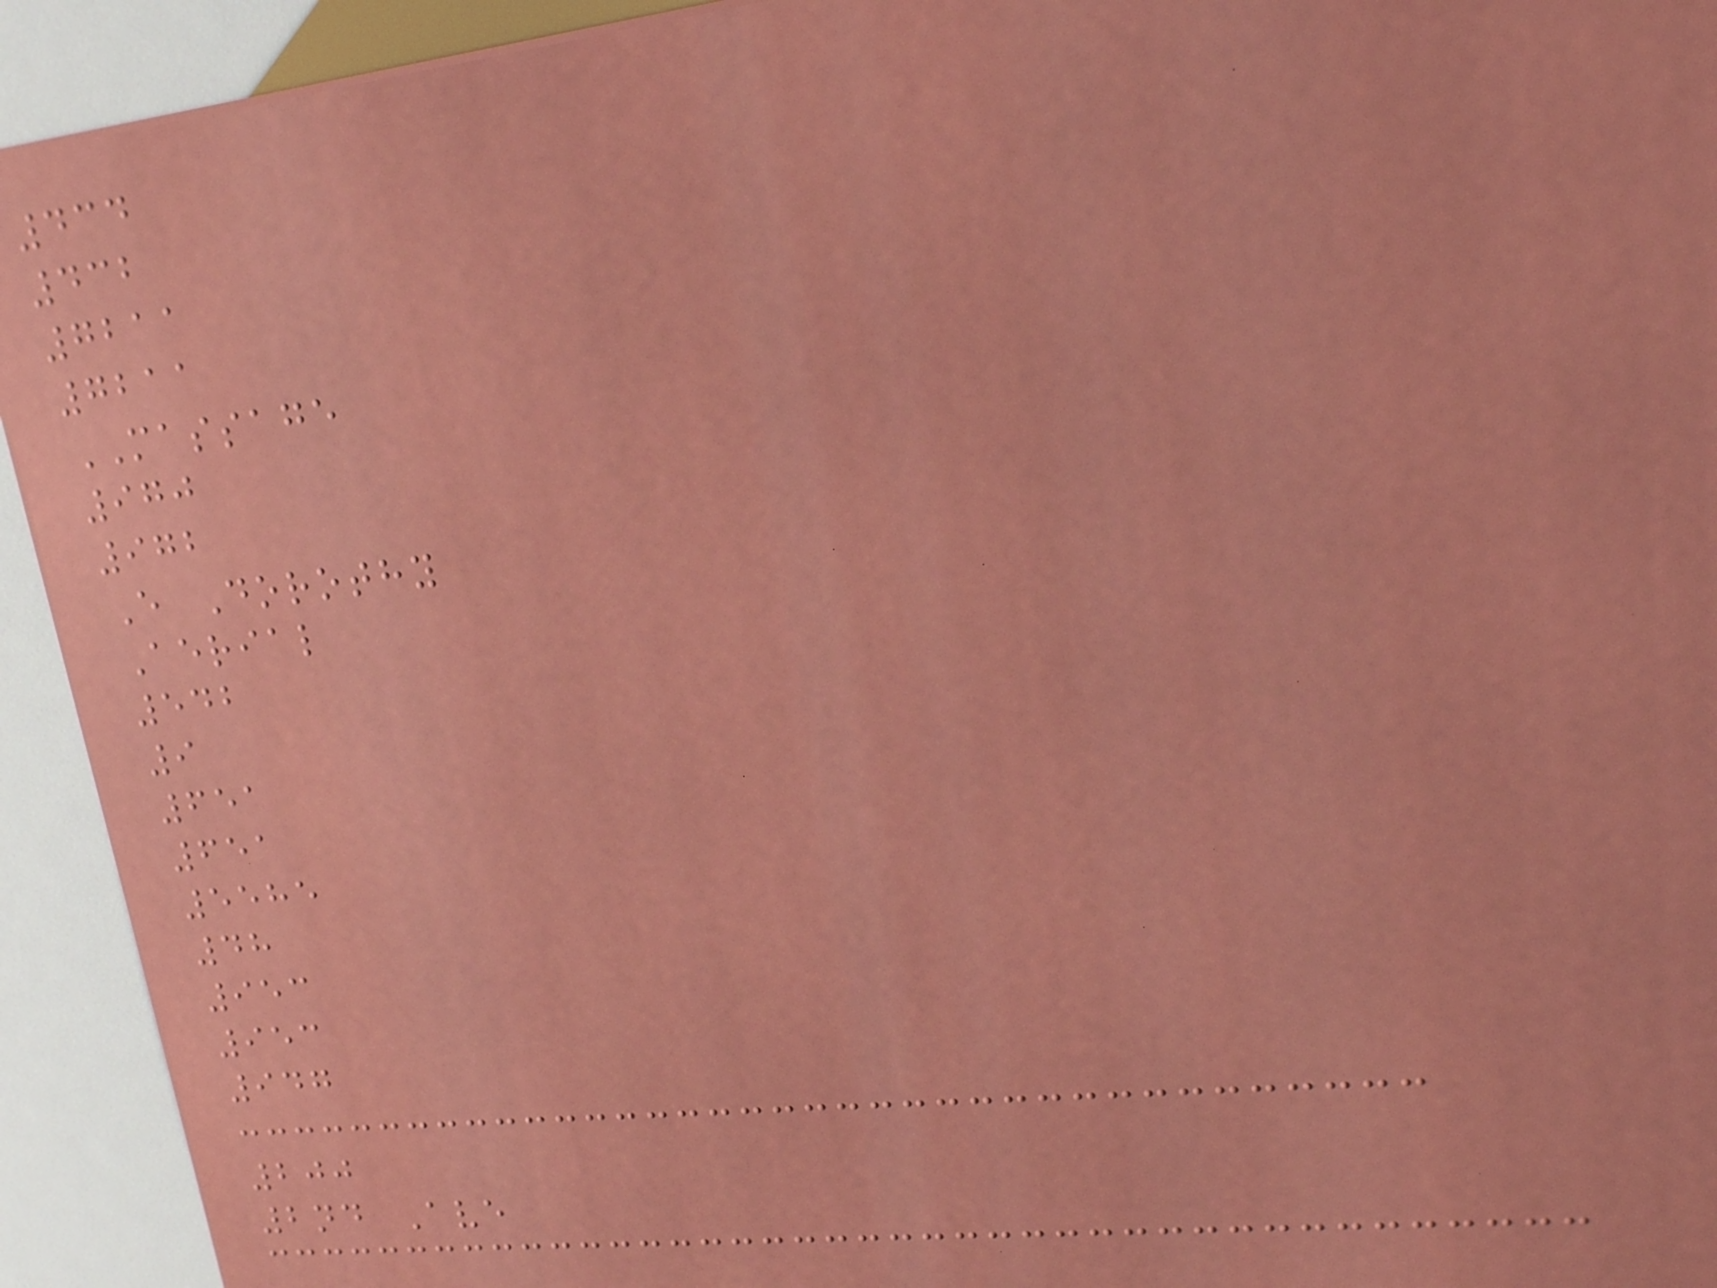434
432
7211
7211
MASSAGE
970
972
E Dorothy
Aerial
542
9
651
651
5585
48
953
953
947
200
2nd Ave
